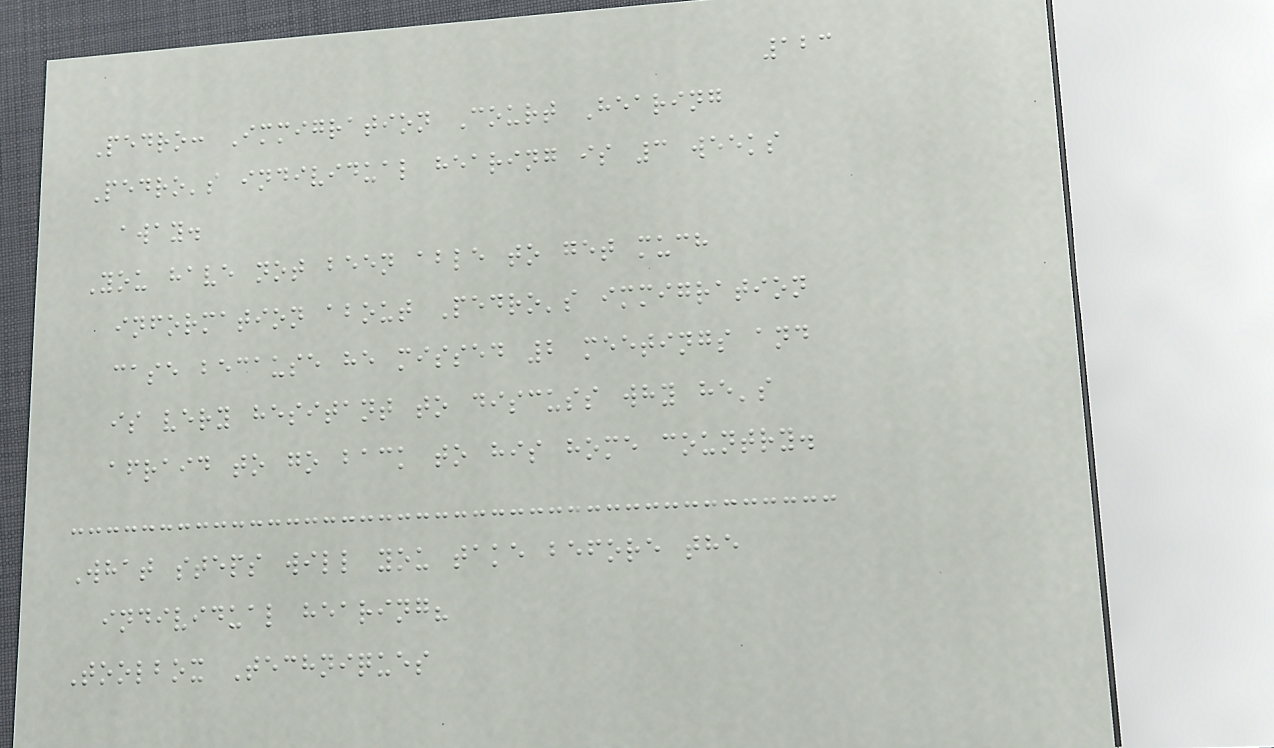123
Pedro: Immigration Court Hearing
Pedro's individual hearing is 3 weeks
away.
You have not been able to get much
information about Pedro's immigration
case because he missed 2 meetings and
is very hesitant to discuss why he's
afraid to go back to his home country.
What steps will you take before the
individual hearing?
Toolbox Techniques
